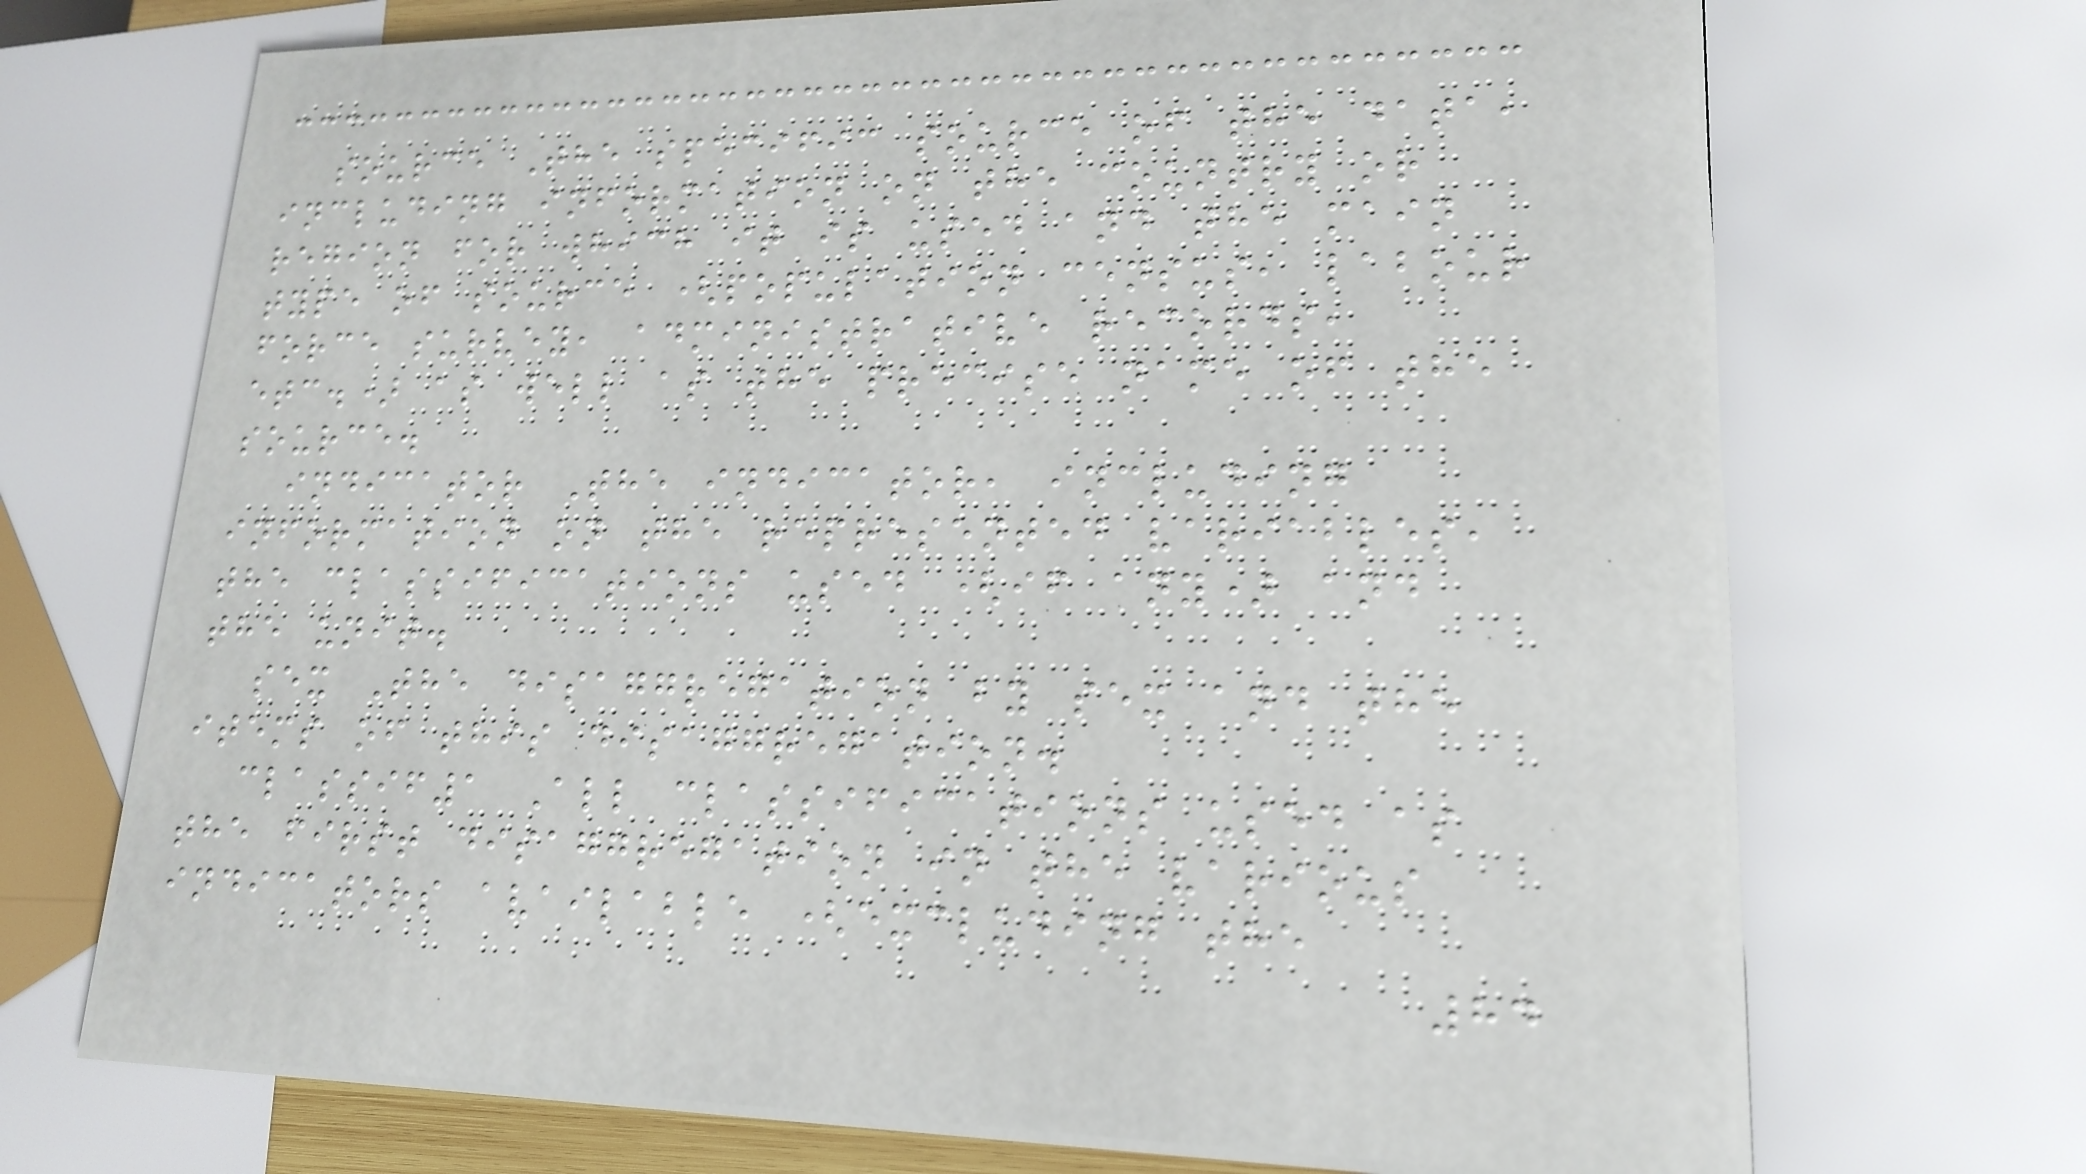source The specific source of the data,
including information on the country or
region for which it is used and the main
type of source (population census, labour
force survey, administrative records,
etc.) as well as the precise name of the
source.
indicator The indicator, including
information on the represented variables,
the classifications used (if any) and
the unit.
sex The disaggregation by sex and the
items of this disaggregation.
classif1 All classifications used as
the first disaggregation in the various
indicators available (excluding the
84
